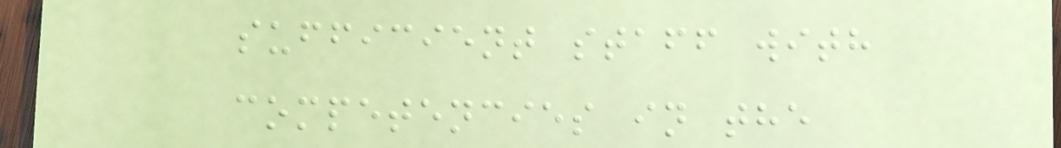sufficient staff with
competencies in the
